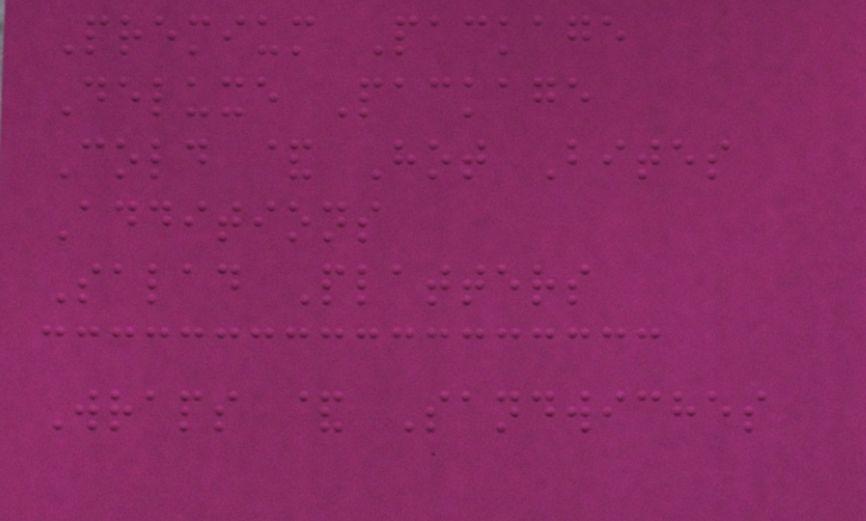Premium Package
Deluxe Package
Cold & Hot Bites
Additions
Salad Platters
Wraps & Sandwiches
